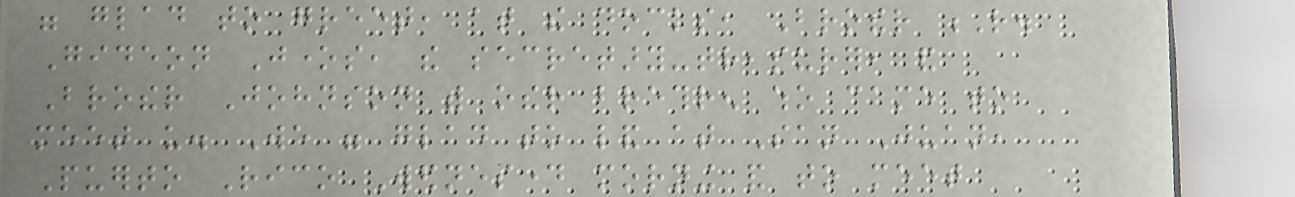were glad to greet, at the docks, Brother R.
Gideon Jones, the secretary-treasurer, and
Brother Johnson with other brethren who came to
meet us. We were glad to land at San Juan,
Puerto Rico Wednesday morning and to meet
